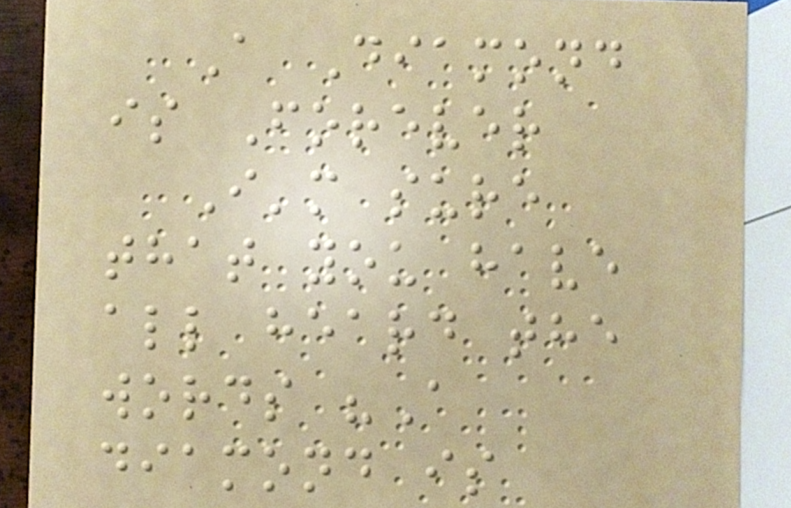A Diamond
is Forever
I'm sure
that you have
all heard the
words "A
diamond is
